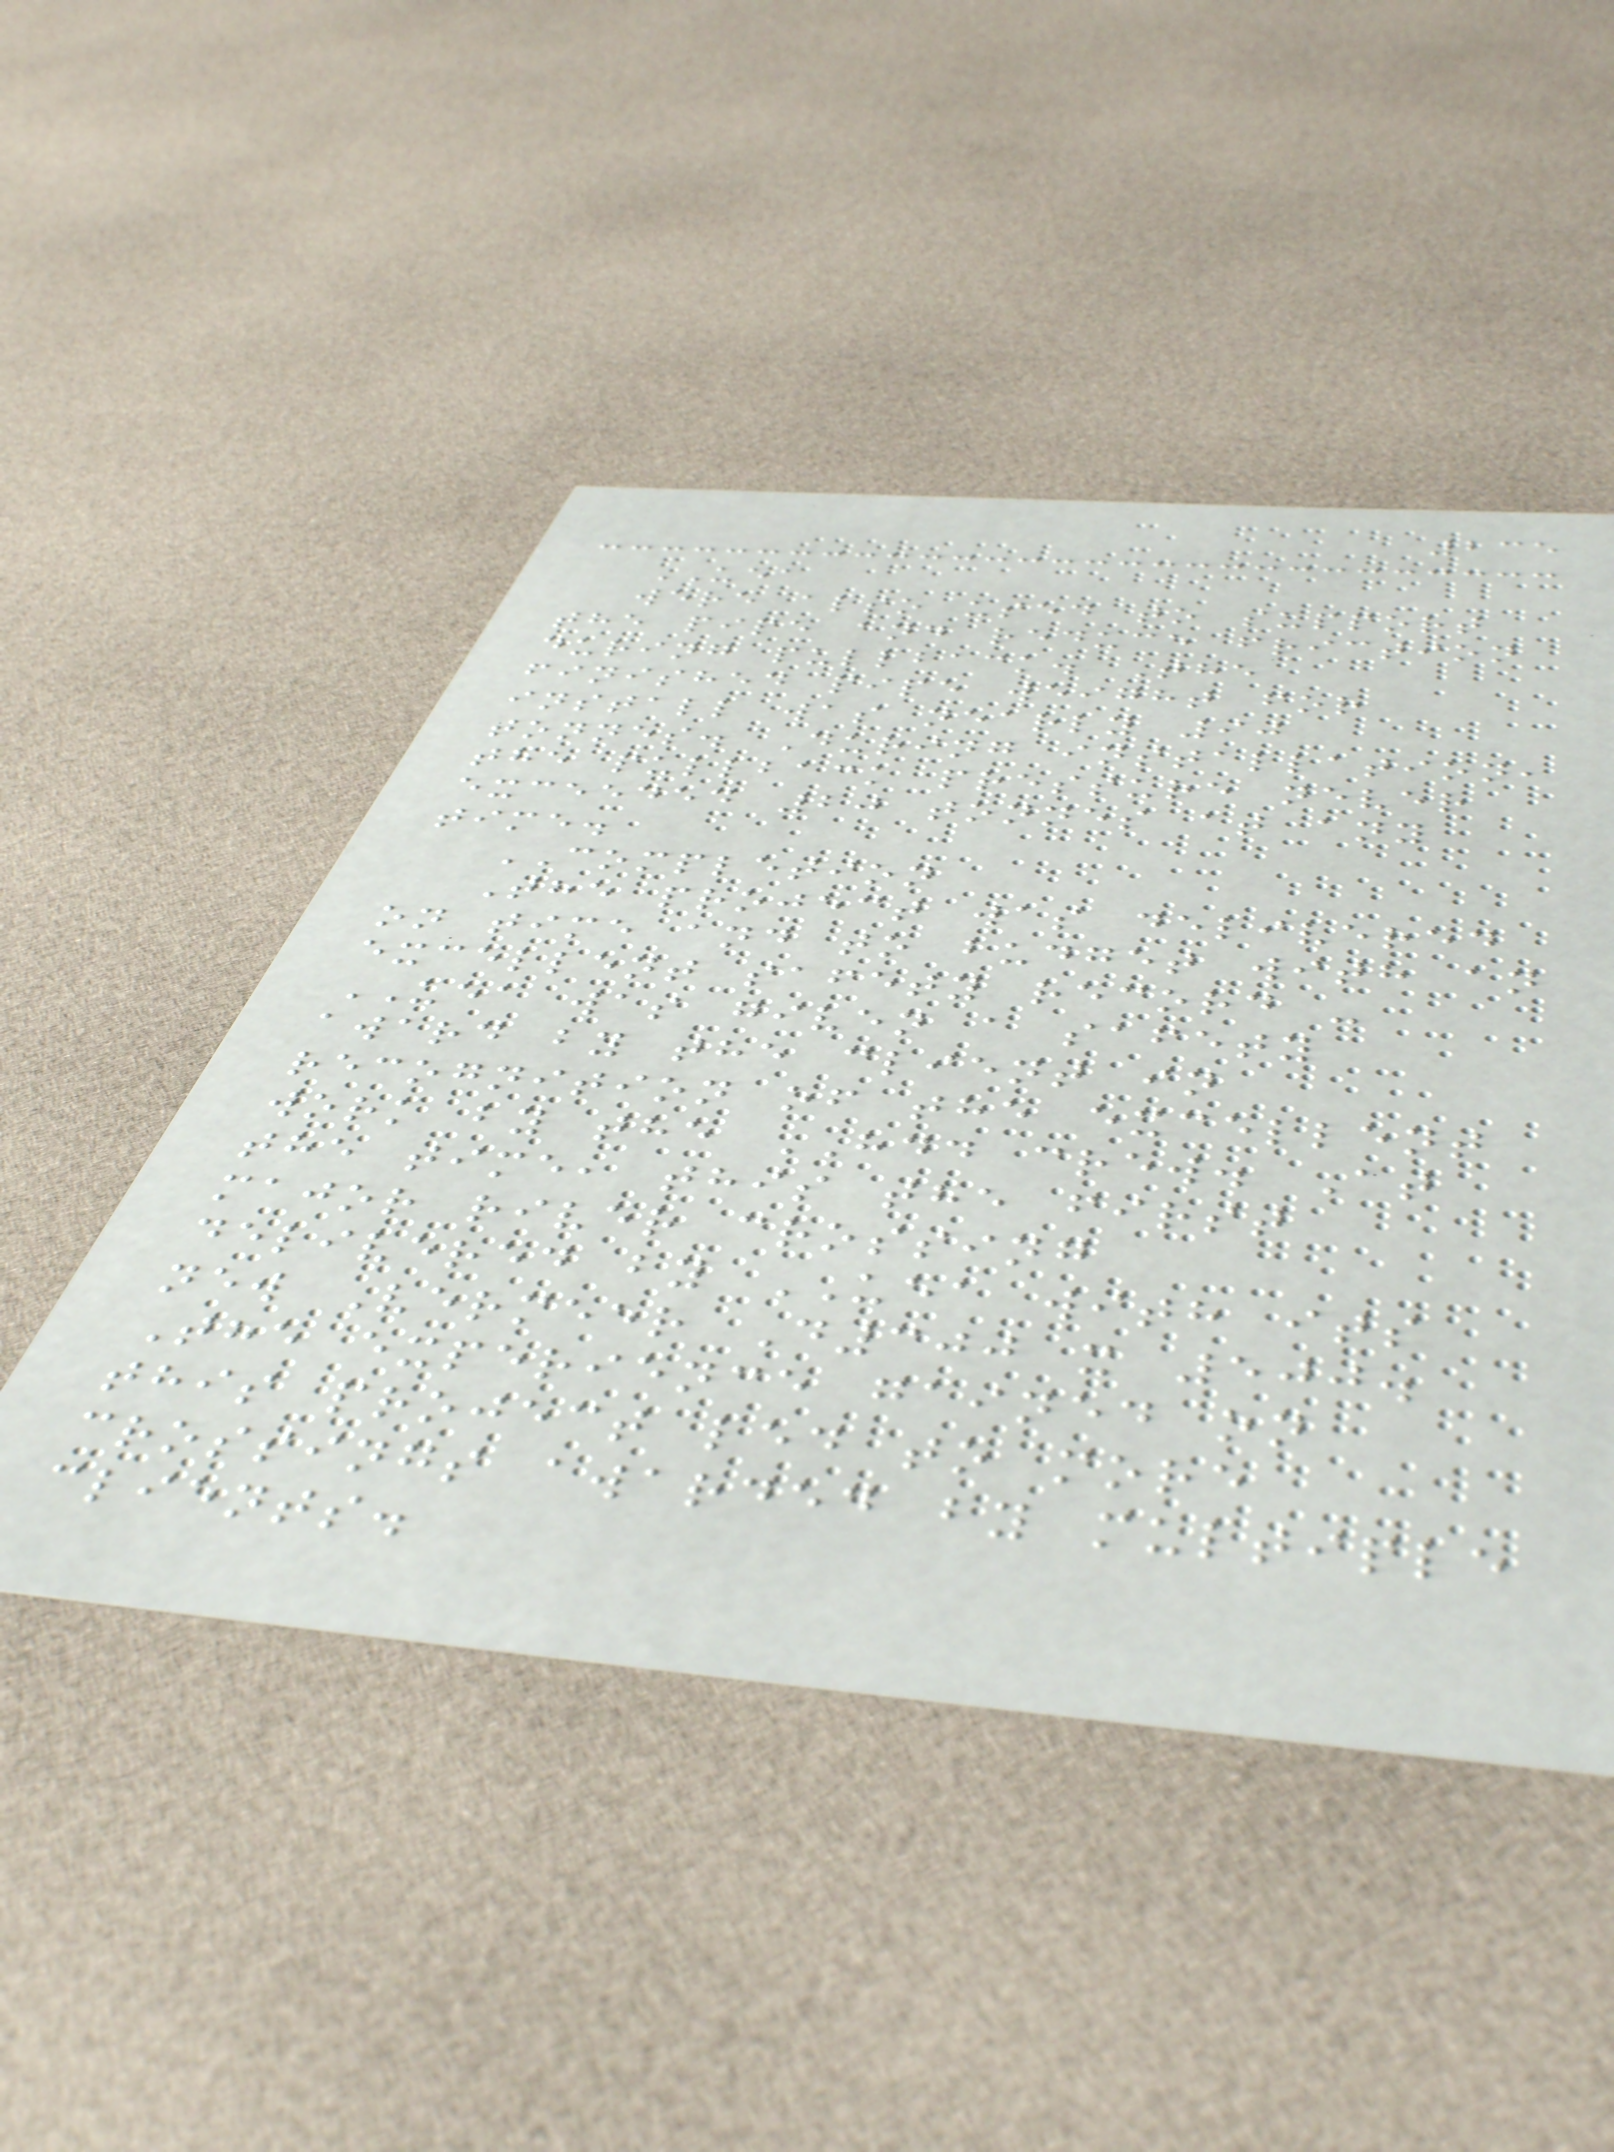235
UEA
were also used to support
the pipe and reduce friction
during pullback. The
finished pipe weight for
install was nearly 90
tonnes. During installation,
the pullback pressure never
exceeded 20 tonnes at any
time.
COMPLETION
The project was delivered
on time and to budget with an
excellent safety record -
UEA was given a safety
award by the client in
recognition of the excellent
work by the HDD crew. At
the time, this the first
major river crossing
delivered by UEA with its
new Vermeer D300 x 500.
The experience gained on
this project led to more
crossings awarded by multiple
clients.
